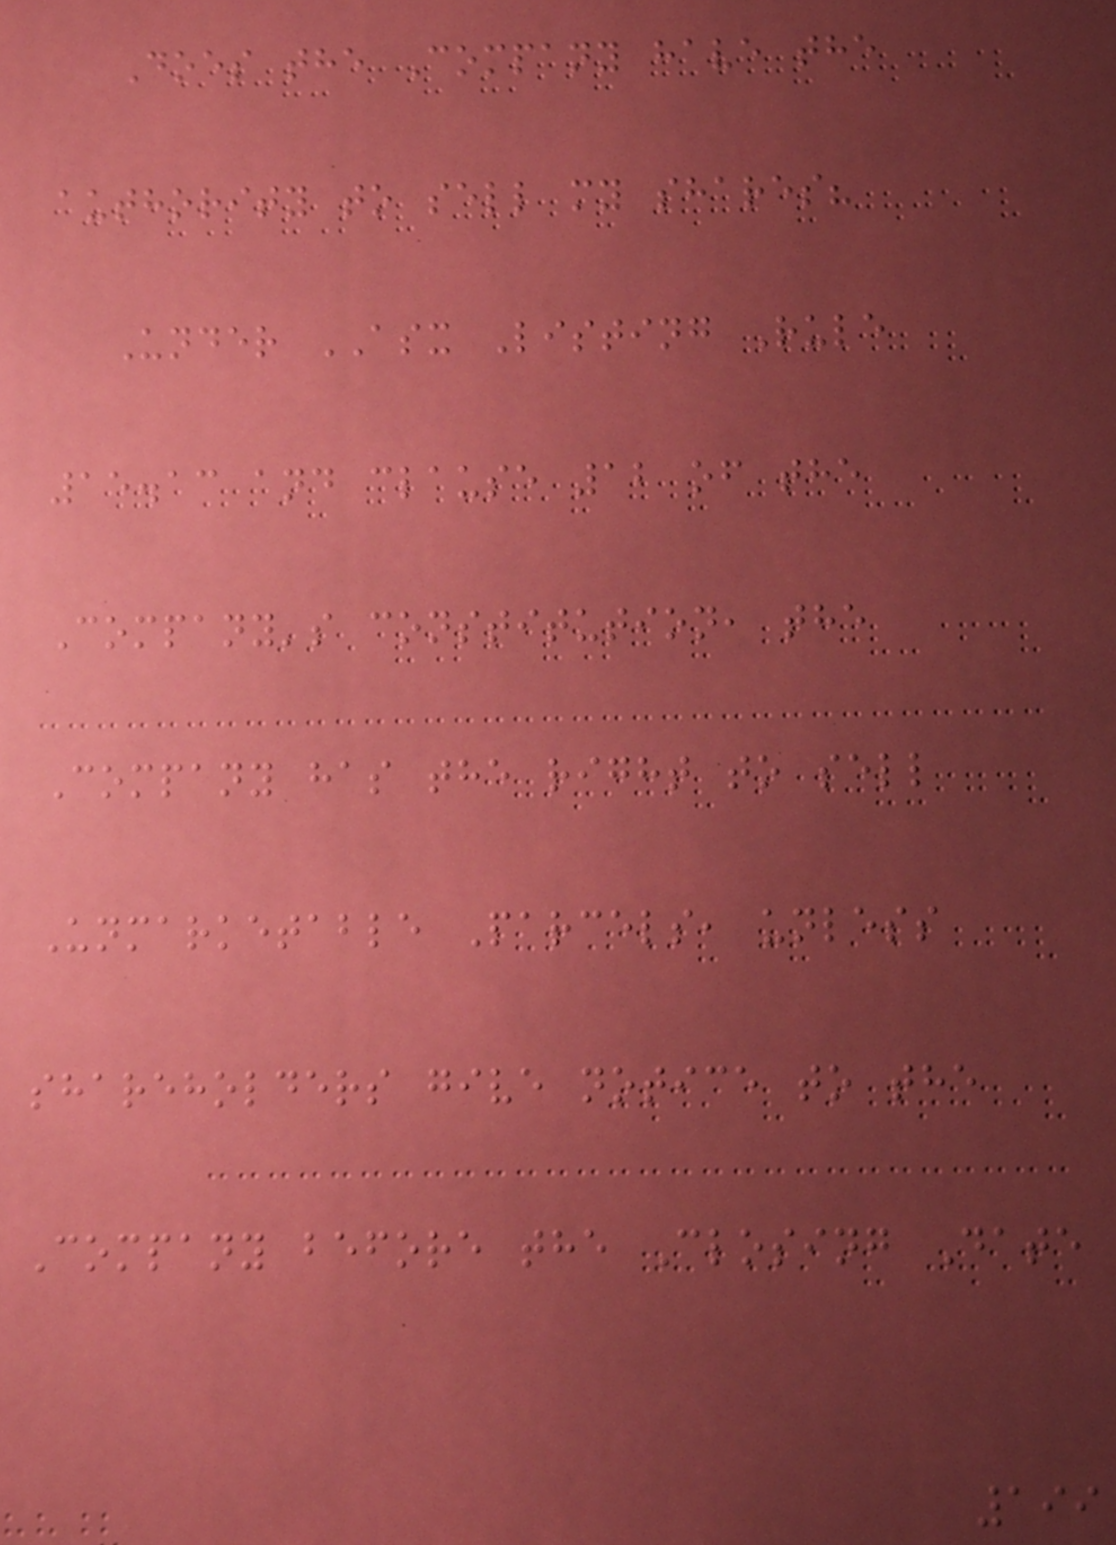Does the Company have the
authority to sell my shares?
Under ASX Listing Rule
15.13 and clause 12 of the
Company's constitution, the
Company has the right to sell
Unmarketable Parcels, unless
shareholders give notice to the
Company before the Closing Date
199
